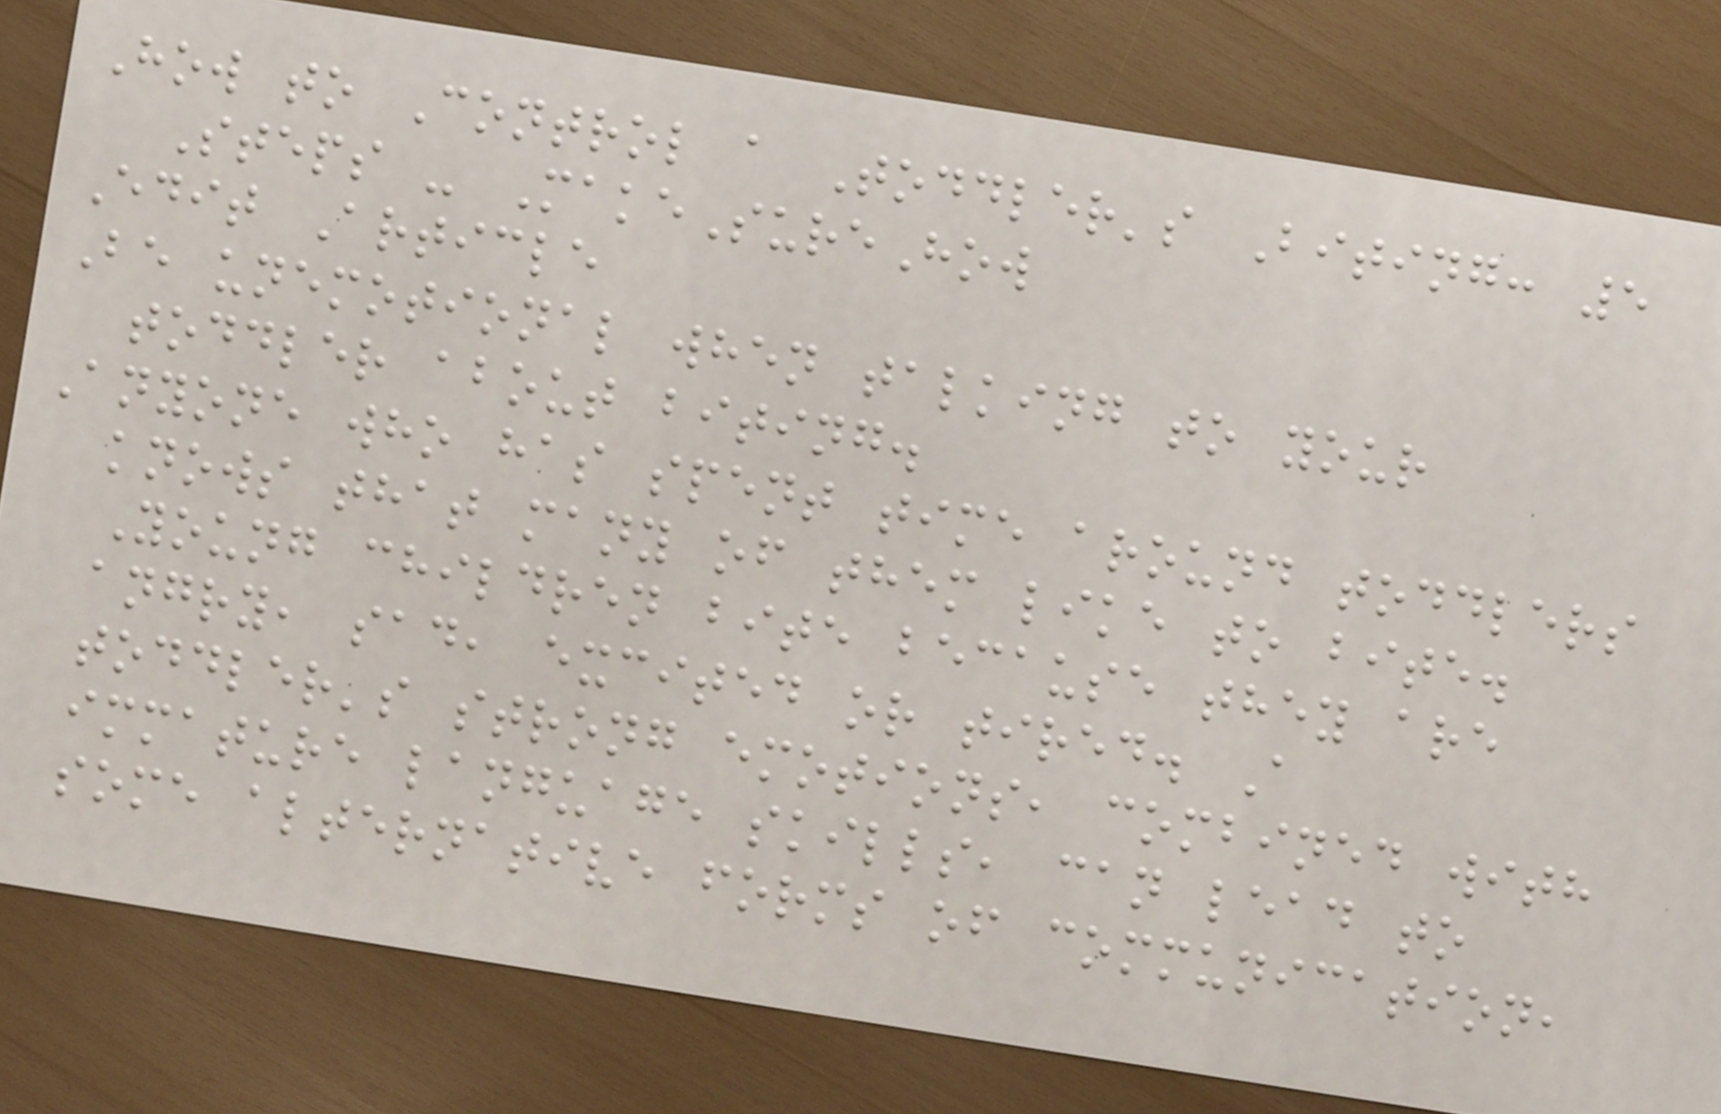How to Control a Toddler's Biting: 5
Steps - MakeSureHow
Edit Article
Be unemotional when talking to your
toddler about biting.
Anyone who has spent time around toddlers
knows that many of them like to bite.
Young children bite because they are
angry, sad, excited or tired. A
toddler's strong emotions, combined with
immature language skills, can lead to
some alternative forms of communication,
